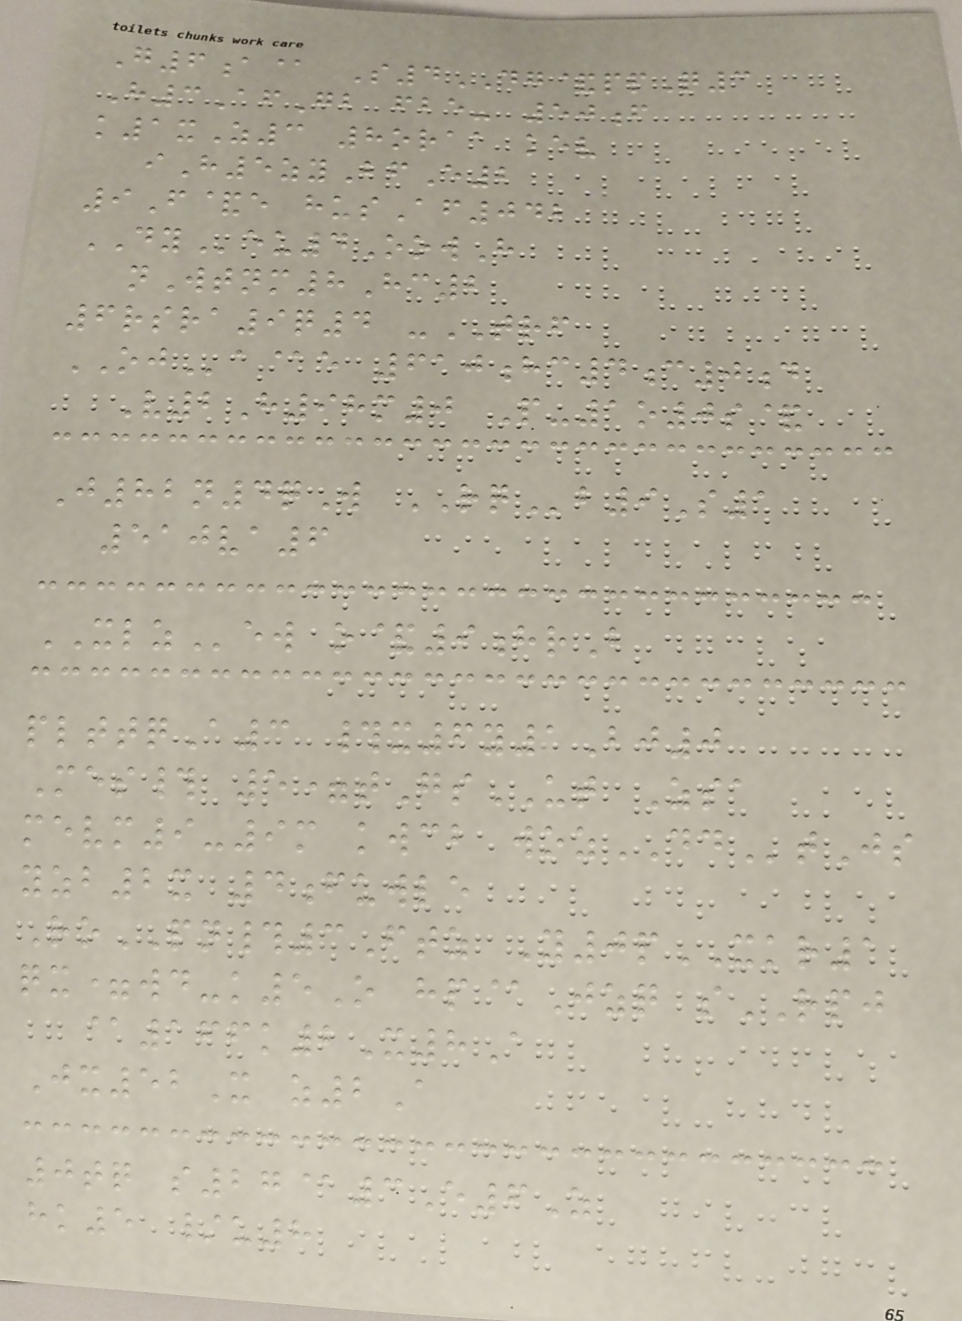G6a@ S4DG&ppQ3
H3AfGb fbe- 50f
k1xZ3 8oraa kev
iH5zyBfE2
9F&e husAf042
DYeu4OowH
nWtnm8Hc2
6rsra9q4 -TRF
OJa@e 610hc4c0d
V2H98m0 P-1o0s&
J82n4qW RQb9S1
510va6
XLZew o&9hrB
plttqA3 #x6y1Bj0
Mes# 5=tGsUT Zsa
mevm9-9m kwcb wozDDtJs
yzb2x 4fuwle
RoPN#3Ftz Y0pXKR1
qx=wd-k5O hp@Jzq sRPJ
@166k2X8A
Jx52X z2A
0tq s27@3E6Z
hk5 /u8
